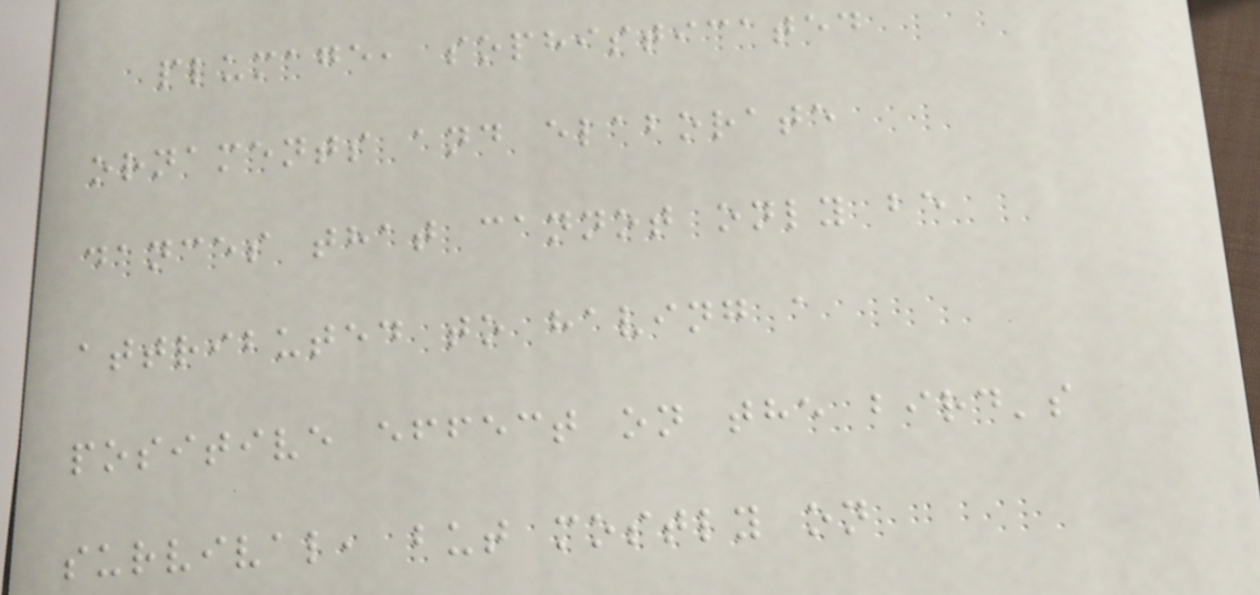plumage, sophisticated
ornaments and elaborate
dances that cannot only be
attributed to having a
positive effect on the bird's
survival, but mostly on
